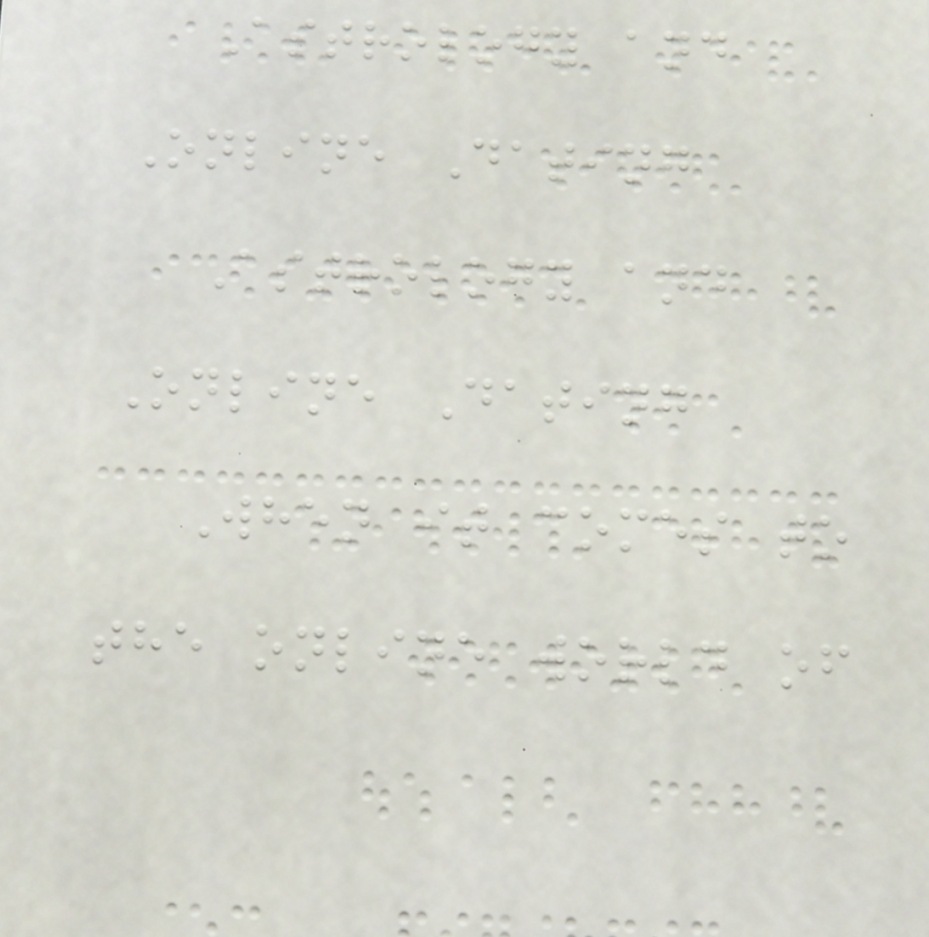Astrology and
Online Dating
Astrology and
Online Dating
When it comes to
the online world of
